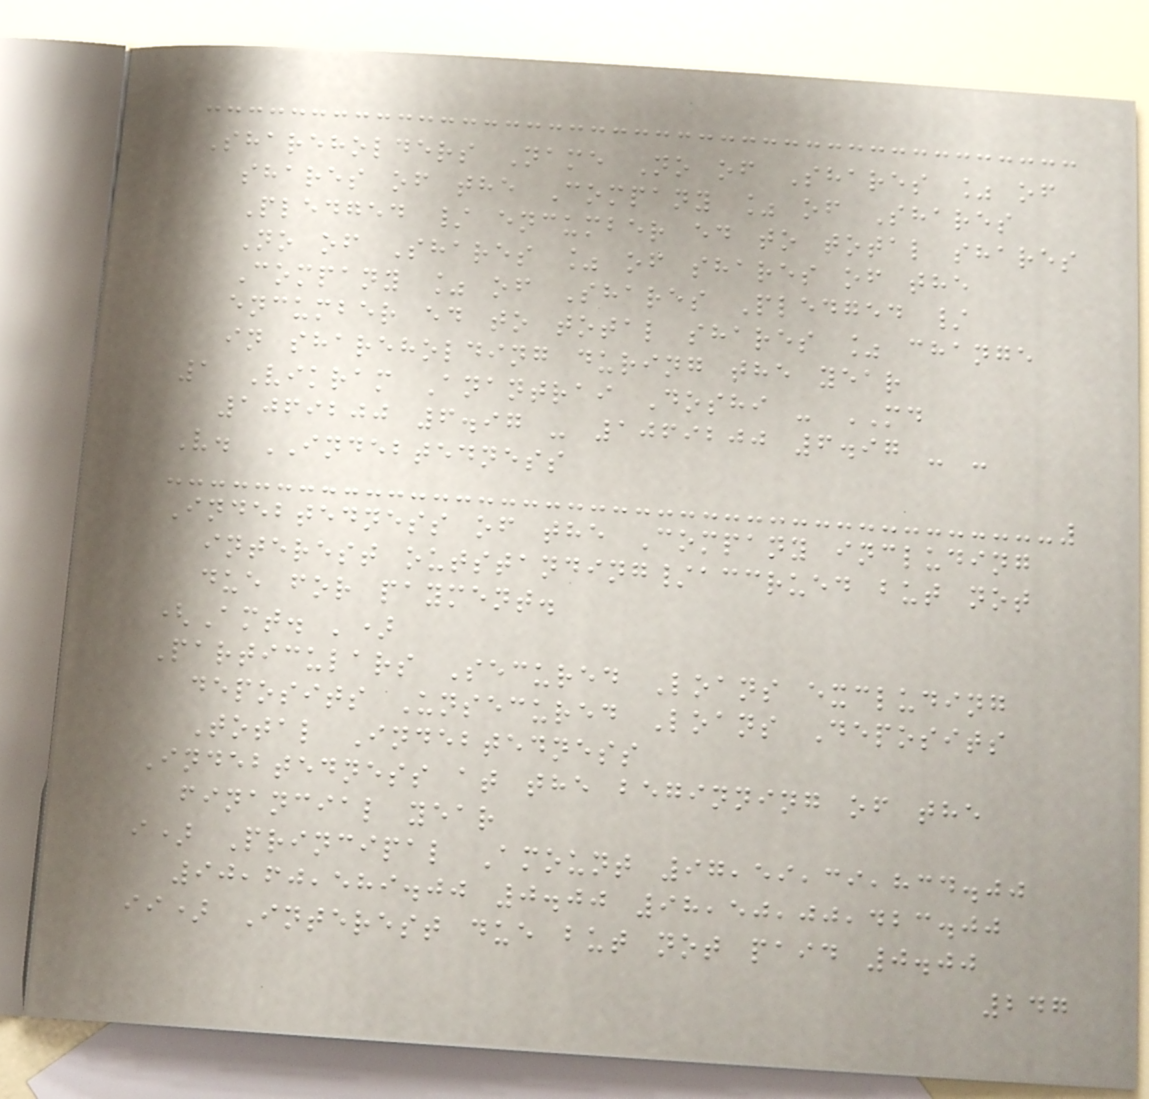Shareholders Name No of Shares % of
shares of the Company % of Shares
Pledged / encumber ed to total shares
No of Shares % of shares of the
Company % of Shares Pledged /
encumber ed to total shares % change
in shareholding during the year
1 Vikram Anantrai Doshi - MD
1069200 6.97 - 1069200 6.97 - -
V. INDEBTEDNESS
Indebtedness of the Company including
interest outstanding/accrued but not
due for payment.
(Amt. ')
Particulars Secured Loans excluding
deposits Unsecured Loans Deposits
Total Indebtedness
Indebtedness at the beginning of the
financial year
i) Principal Amount 97,59,39,834.00
90,60,589.00 0.00 98,50,00,423.00
ii) Interest due but not paid 0.00
247
